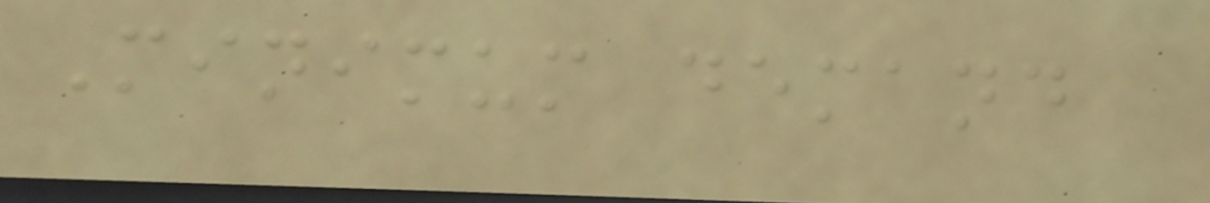Minimum demand
